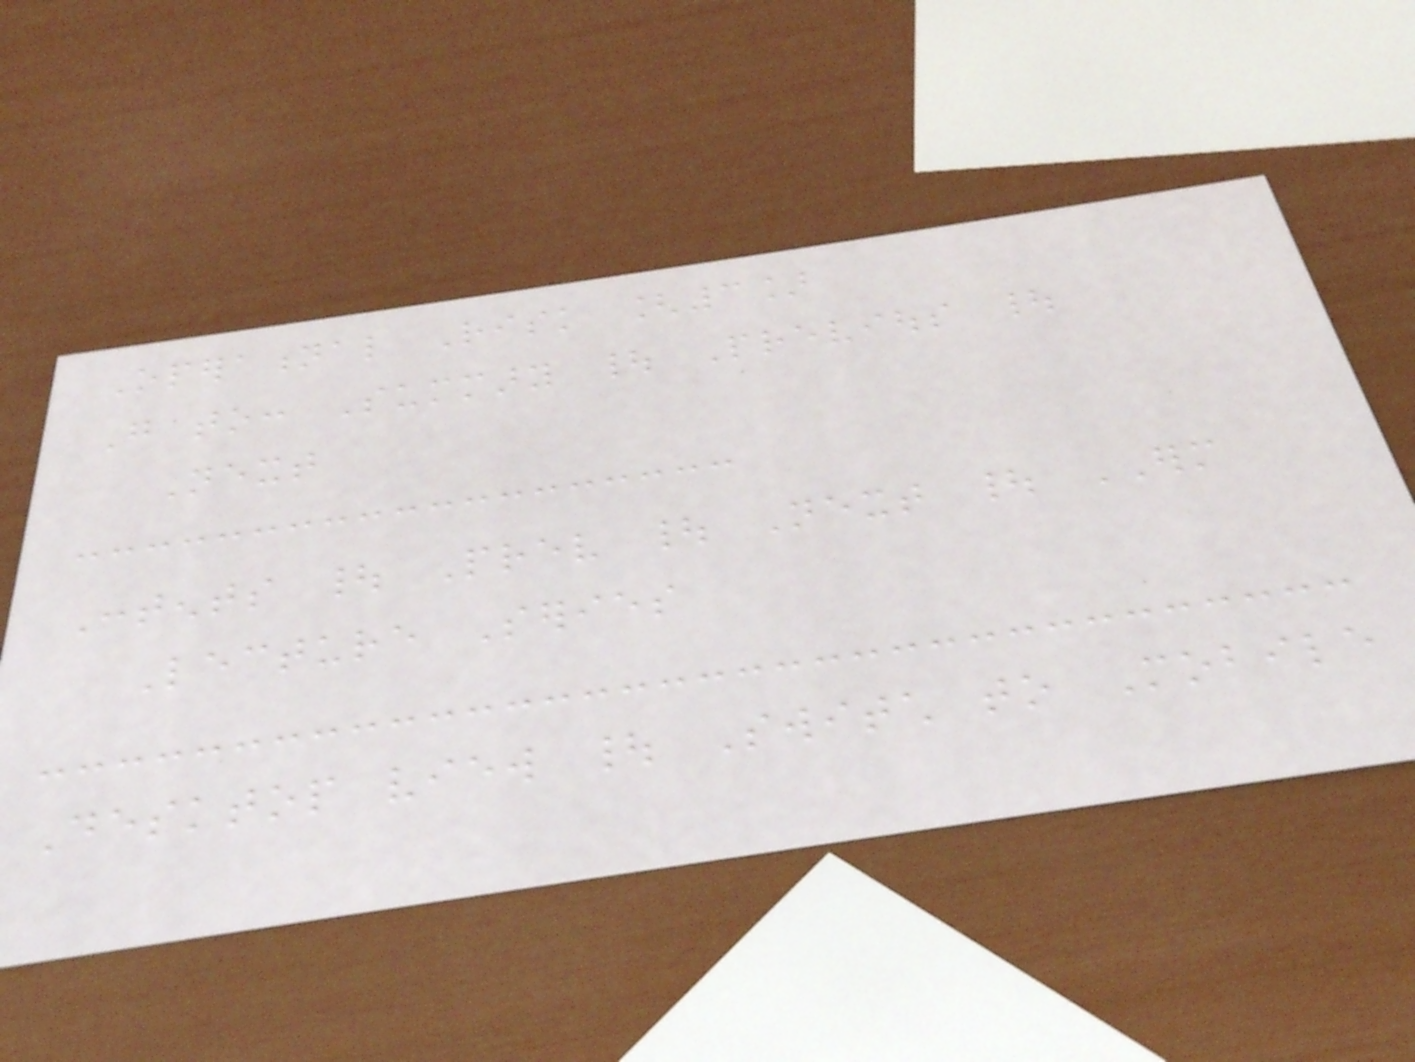Operational Risk [3]
Go to: Summary | Previous |
Next
Contents | Prev | Next | ERM
Lecture Series
Desktop view | Switch to Mobile
